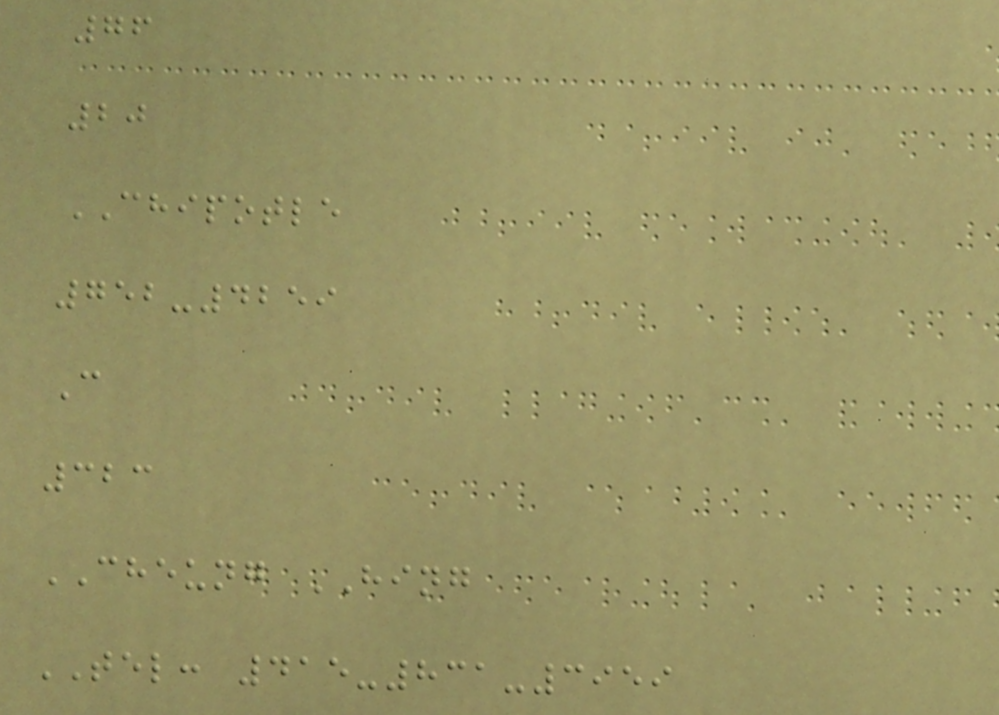76
20
CHIPOTLE
752-4259
C
323
CHEUNG HING
TEL: 415-831-3959
